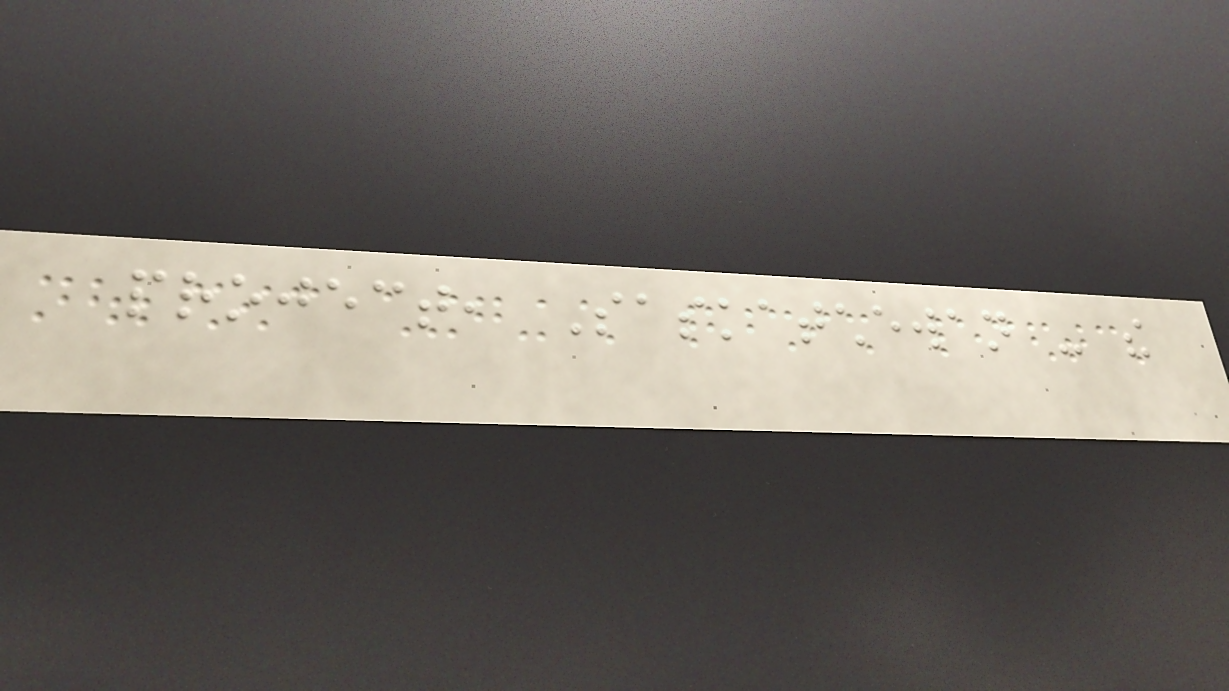project, Saskatchewan - the
